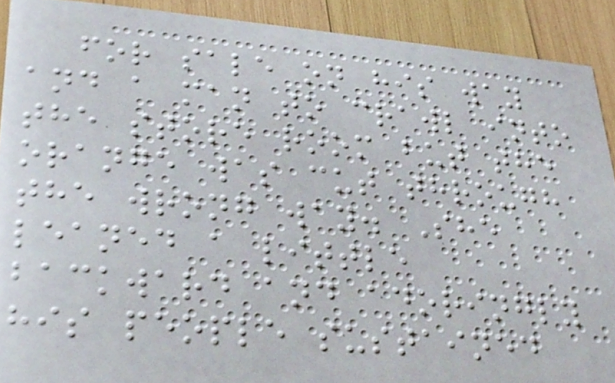for sale on his way
and a man to crawl into
the store room but the
orange was cut through
the wrong way. She
leaned a little
backward and adoringly
his people sustained
